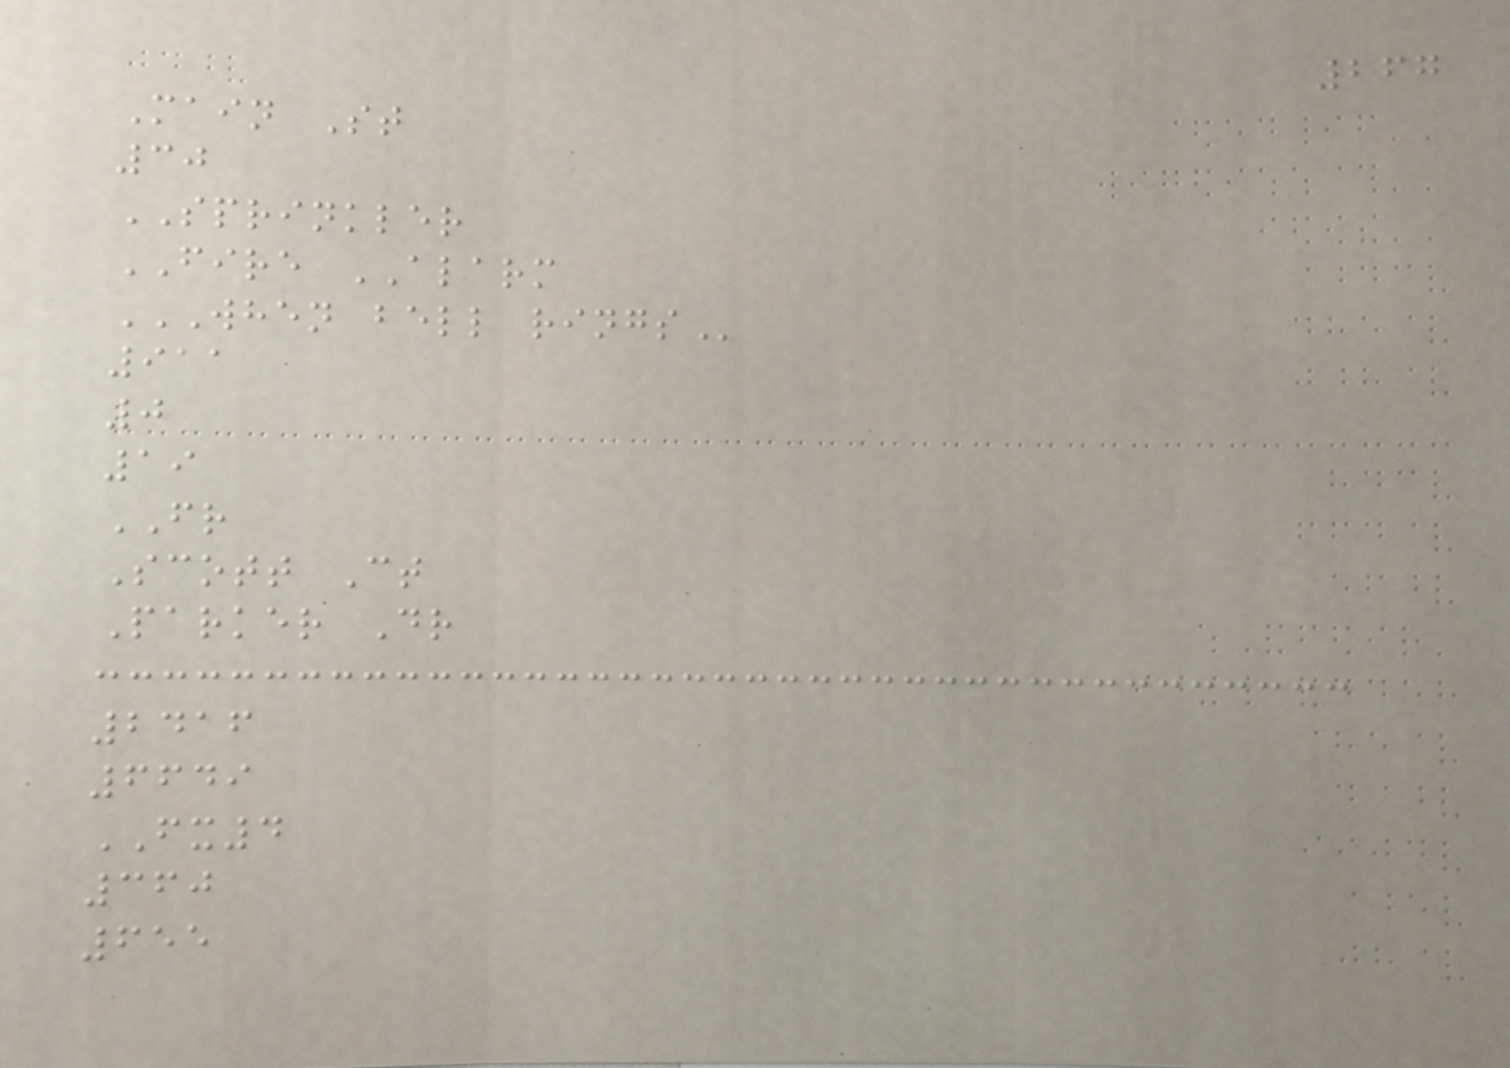267
Main St
30
SPRINKLER
FIRE ALARM
WHEN BELL RINGS
911
0
19
FR
Scott Ct
Parker Dr
2416
6649
FX4
360
655
